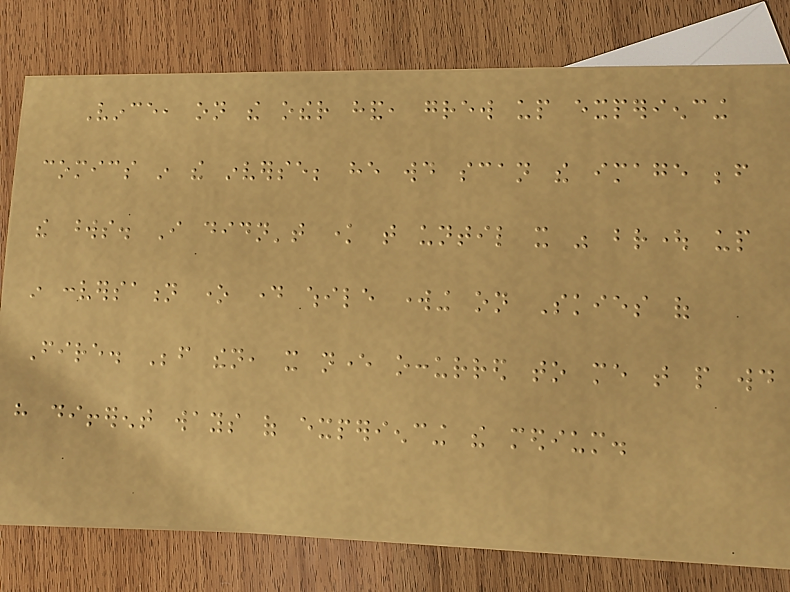Vince, on the other hand, grew up experiencing
comics in the inverse; he would scan the image before
the words. I didn't know that until it was brought up
in conversation one day while working on Skies of
Fire. Before then, it never occurred to me that people would
have different ways of experiencing the medium.
